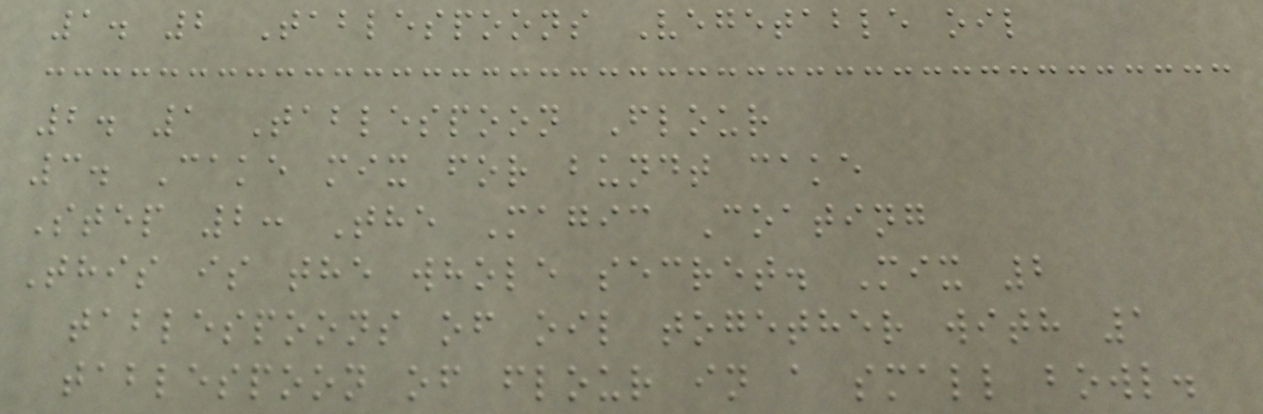1. 2 Tablespoons Vegetable oil
2. 1 Tablespoon Flour
3. Cake mix for bundt cake
Step 2: The Magic Coating
This is the whole secret. Mix 2
tablespoons of oil together with 1
tablespoon of flour in a small bowl.
